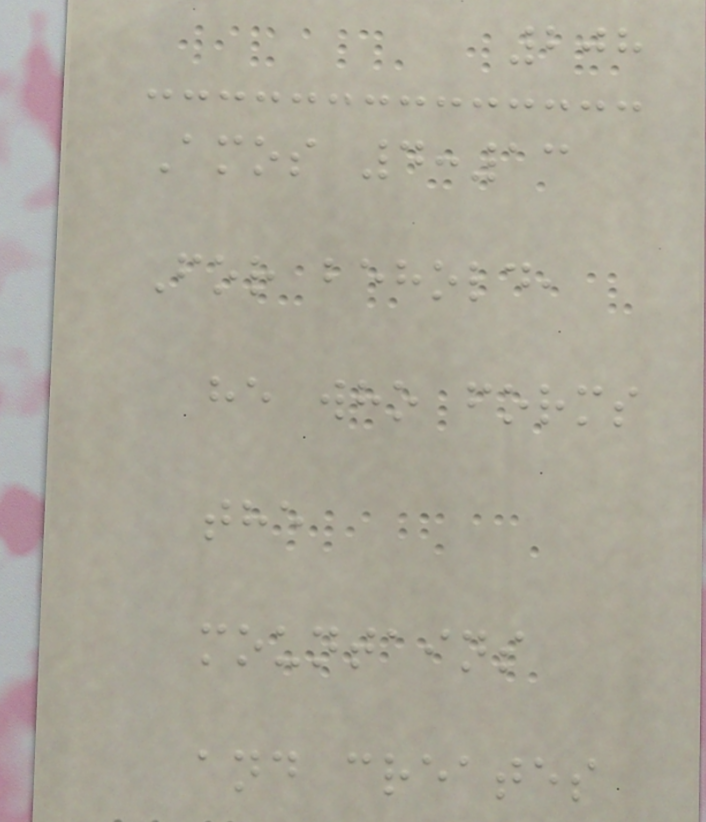208
Amos 4:13
For behold,
he who forms
the
mountains
and creates
